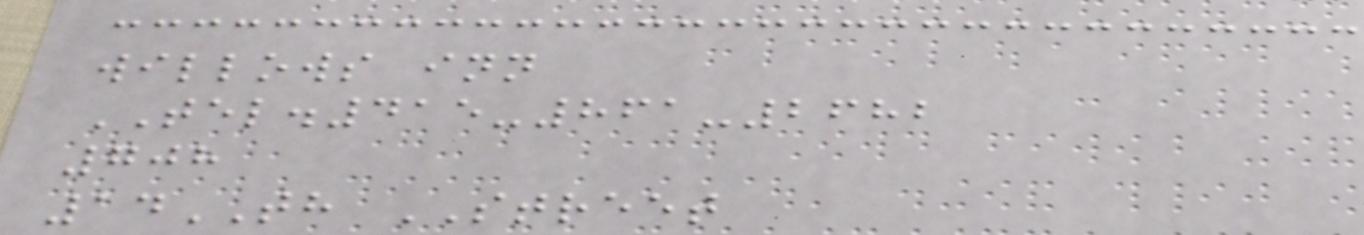willows inn
TEL.415-861-2682
708
14TH STREET
